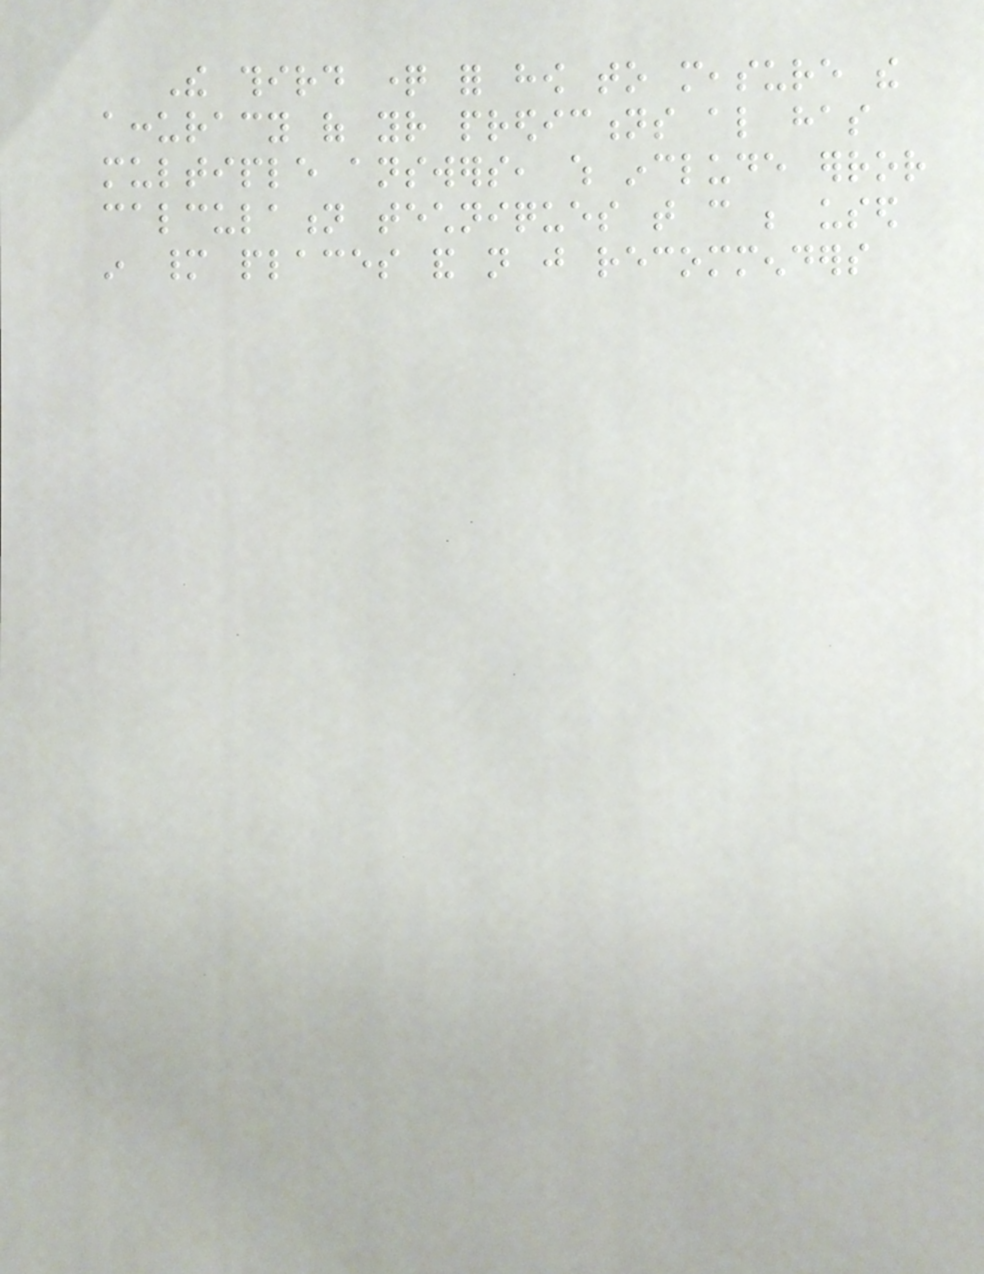The third question for how to measure the
accuracy of your predictions also has
multiple answers, which include error
calculation techniques that can be used
in many places and not just recommenders
